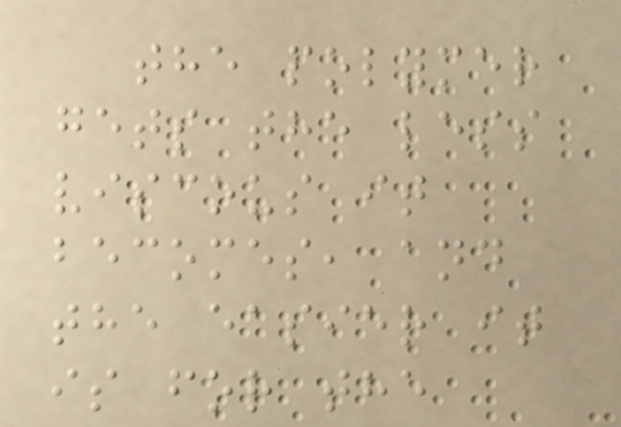the polymer
gets the less
viscous it
becomes, and
the easier it
is for the
